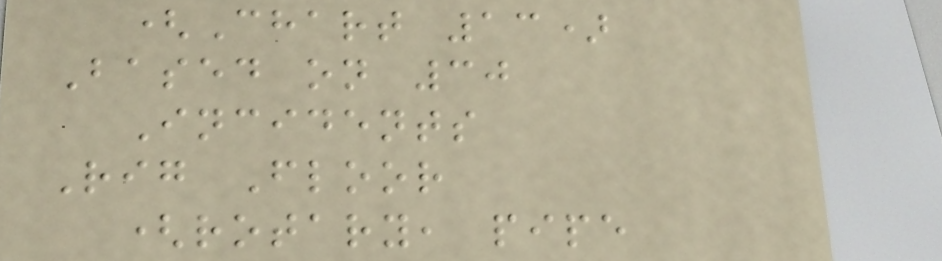(Chart 13)
Based on 30
Incidents
Rig Floor
(rotary, pipe
